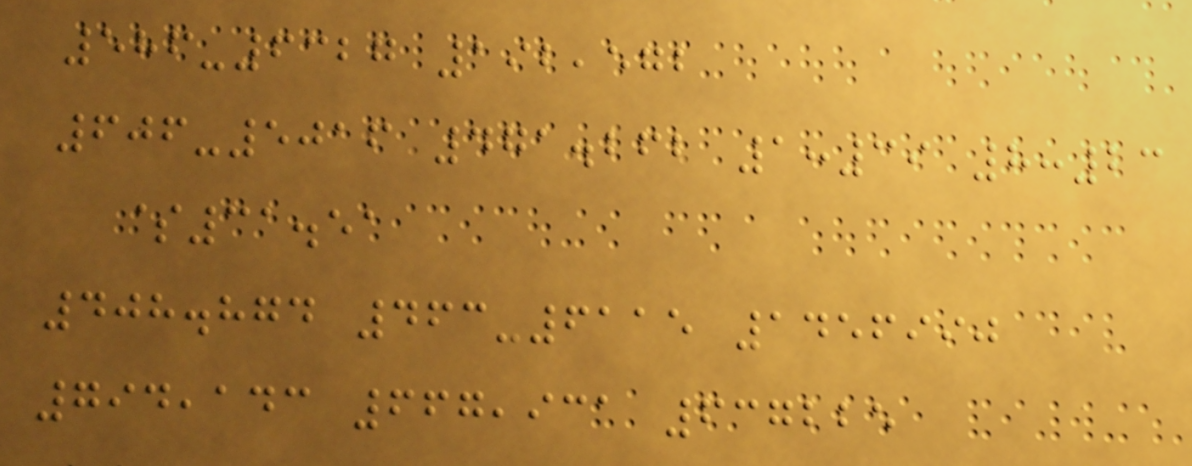586-6327 192,572
606-5016 471.262 1:39 8:23
$31.51
408.874 463-6115 1456990
794,143 667,931 637225
